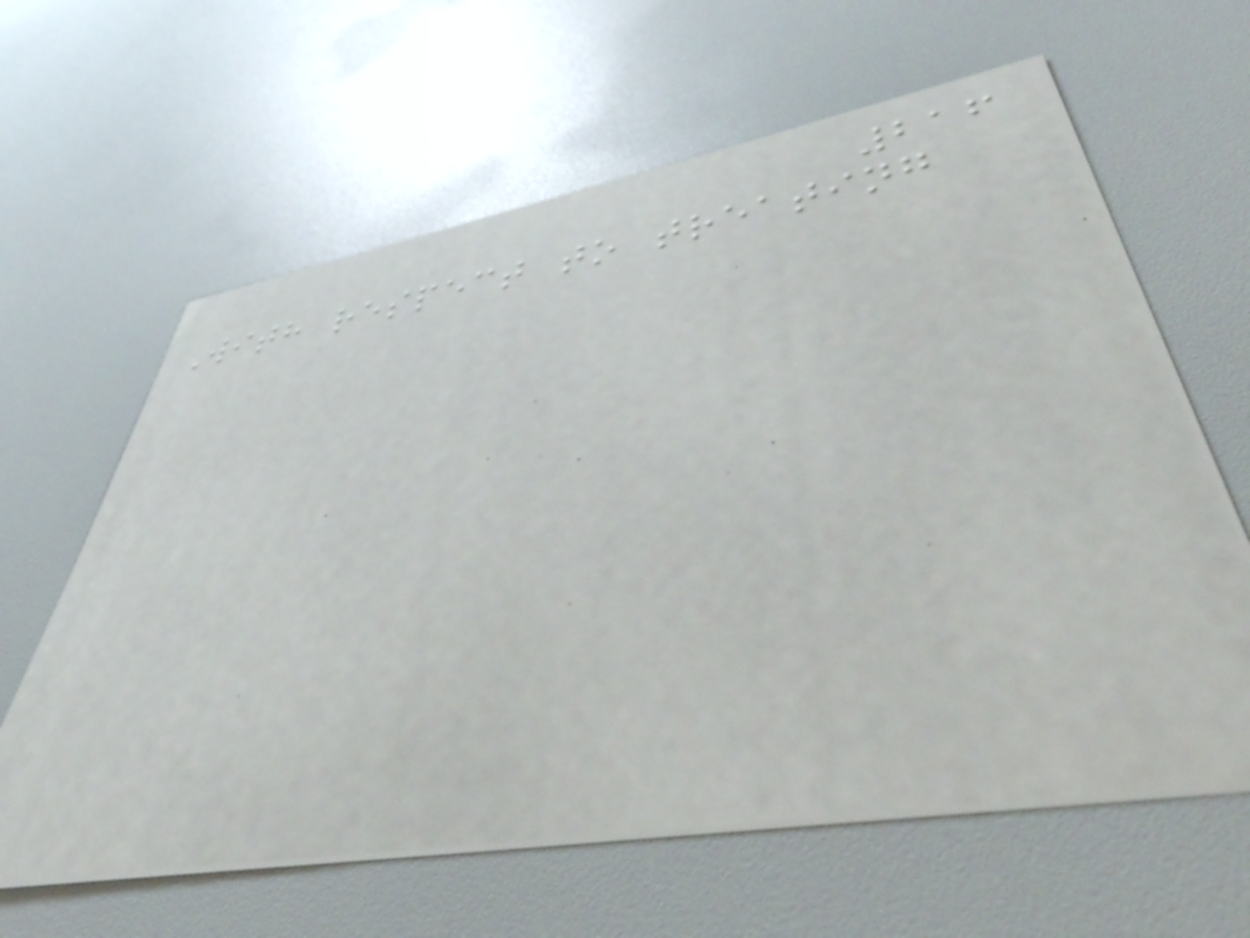216
With respect to treating
